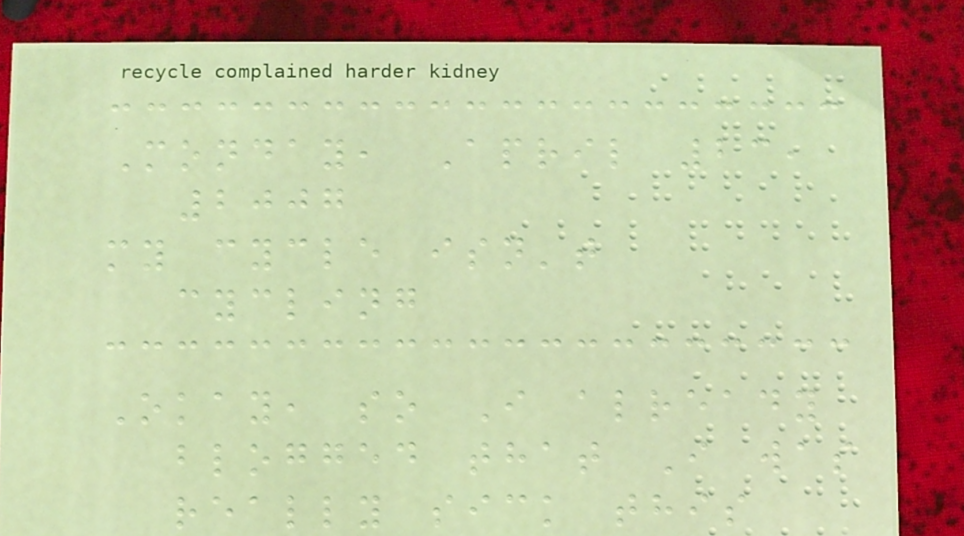Monday, April 23,
2007
my cycle isn't
cycling
Okay, so I already
blogged that I was
really sick this
